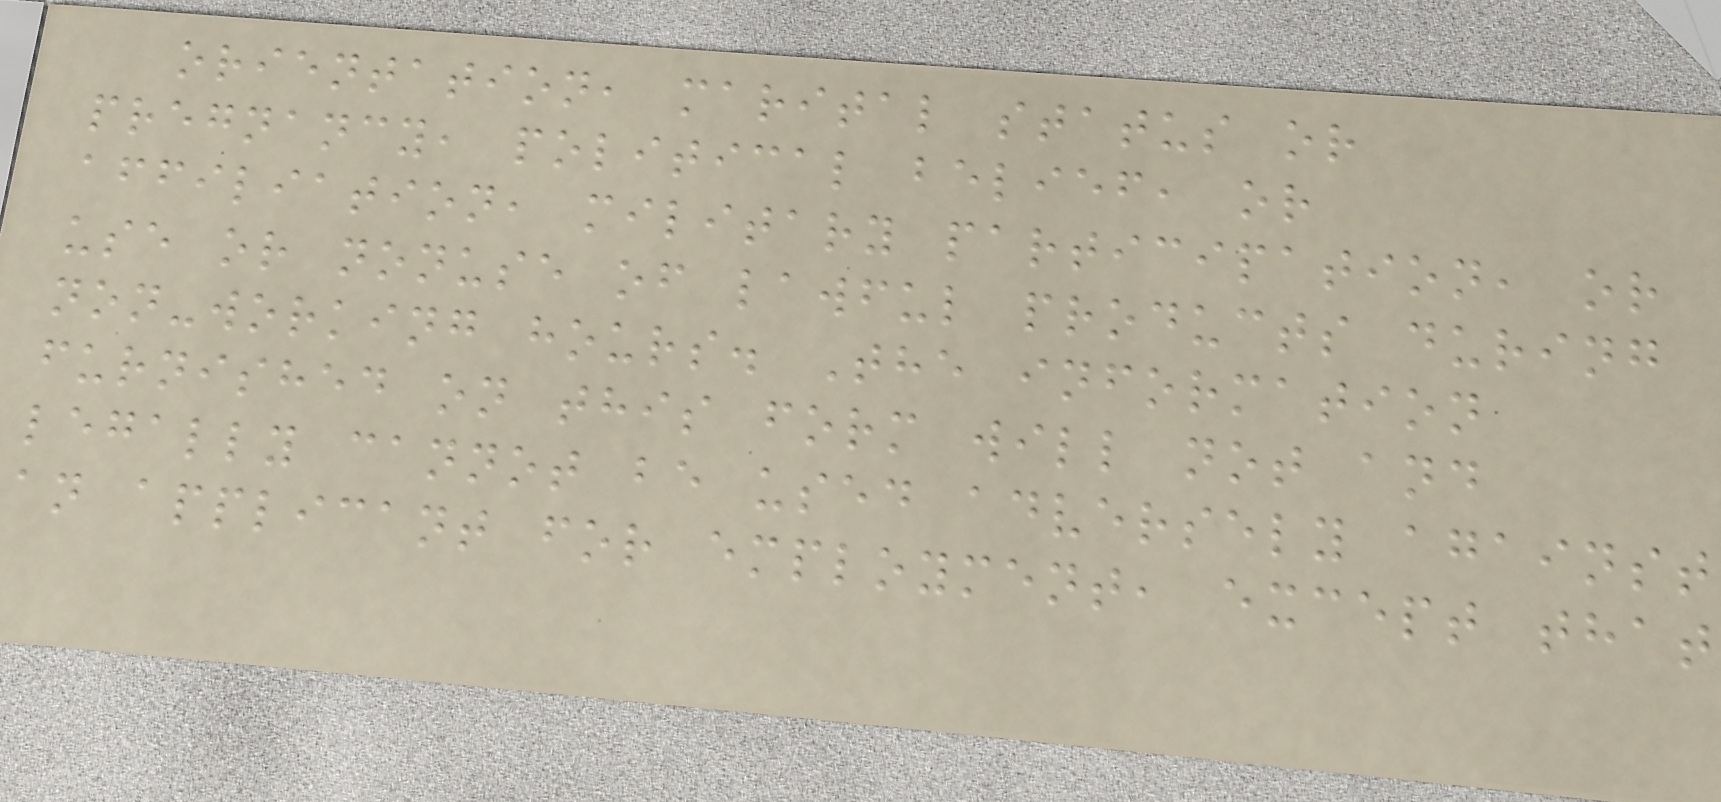orientation, marital status or
pregnancy, political belief, or
affiliation, military participation, or
use or nonuse of lawful products during
non-working hours. The information
furnished on this form will not and
legally cannot be used adversely against
an applicant for employment, except that
